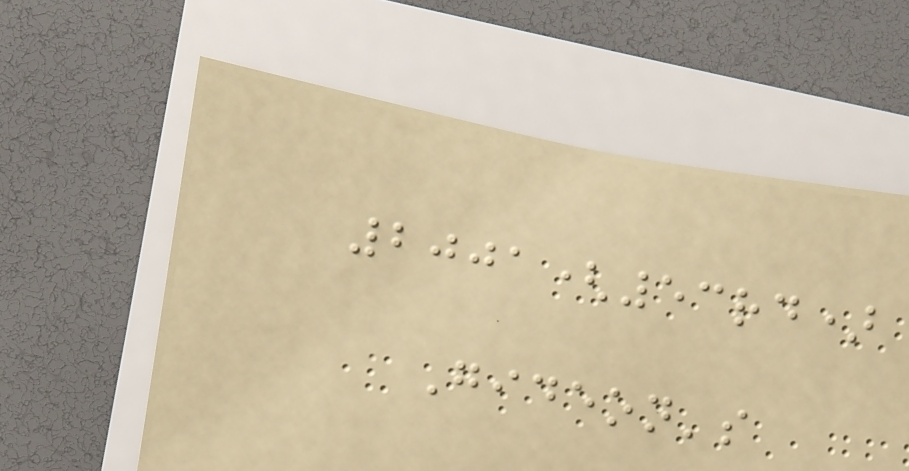2001(53rd)
Gideon's
